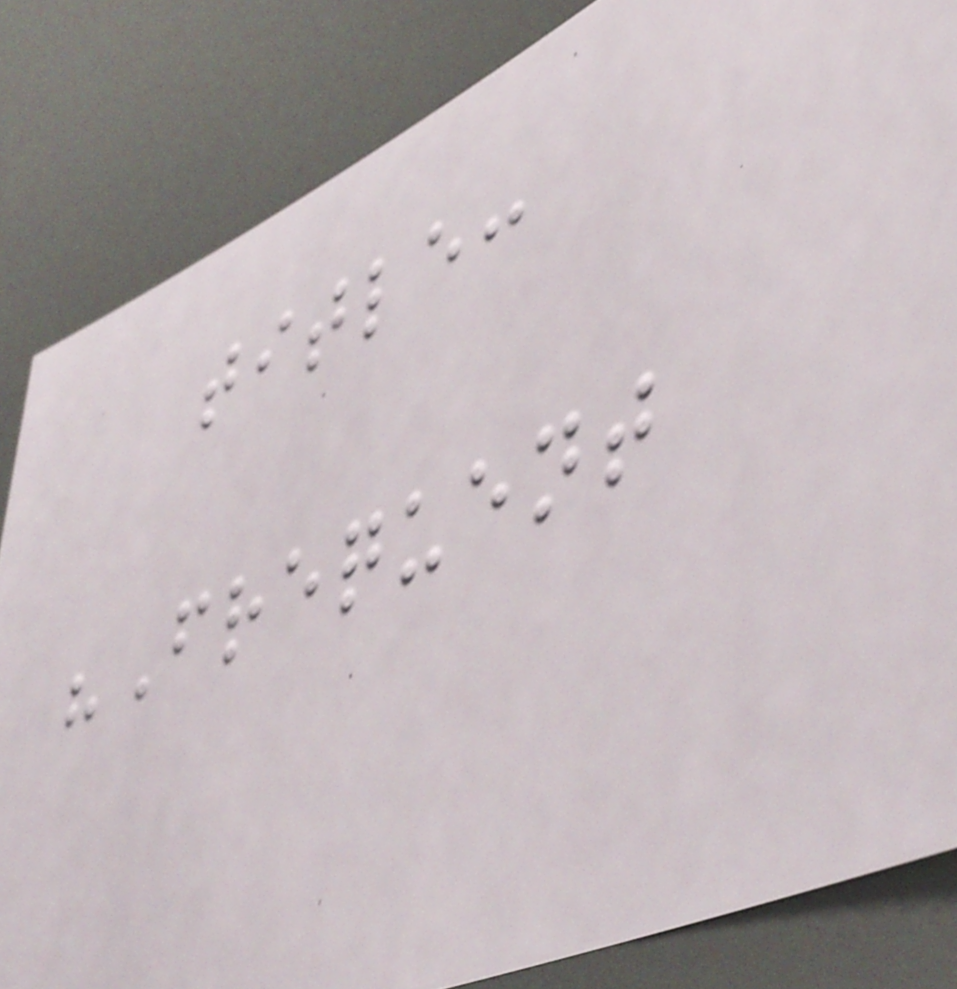title:
"Frequent
